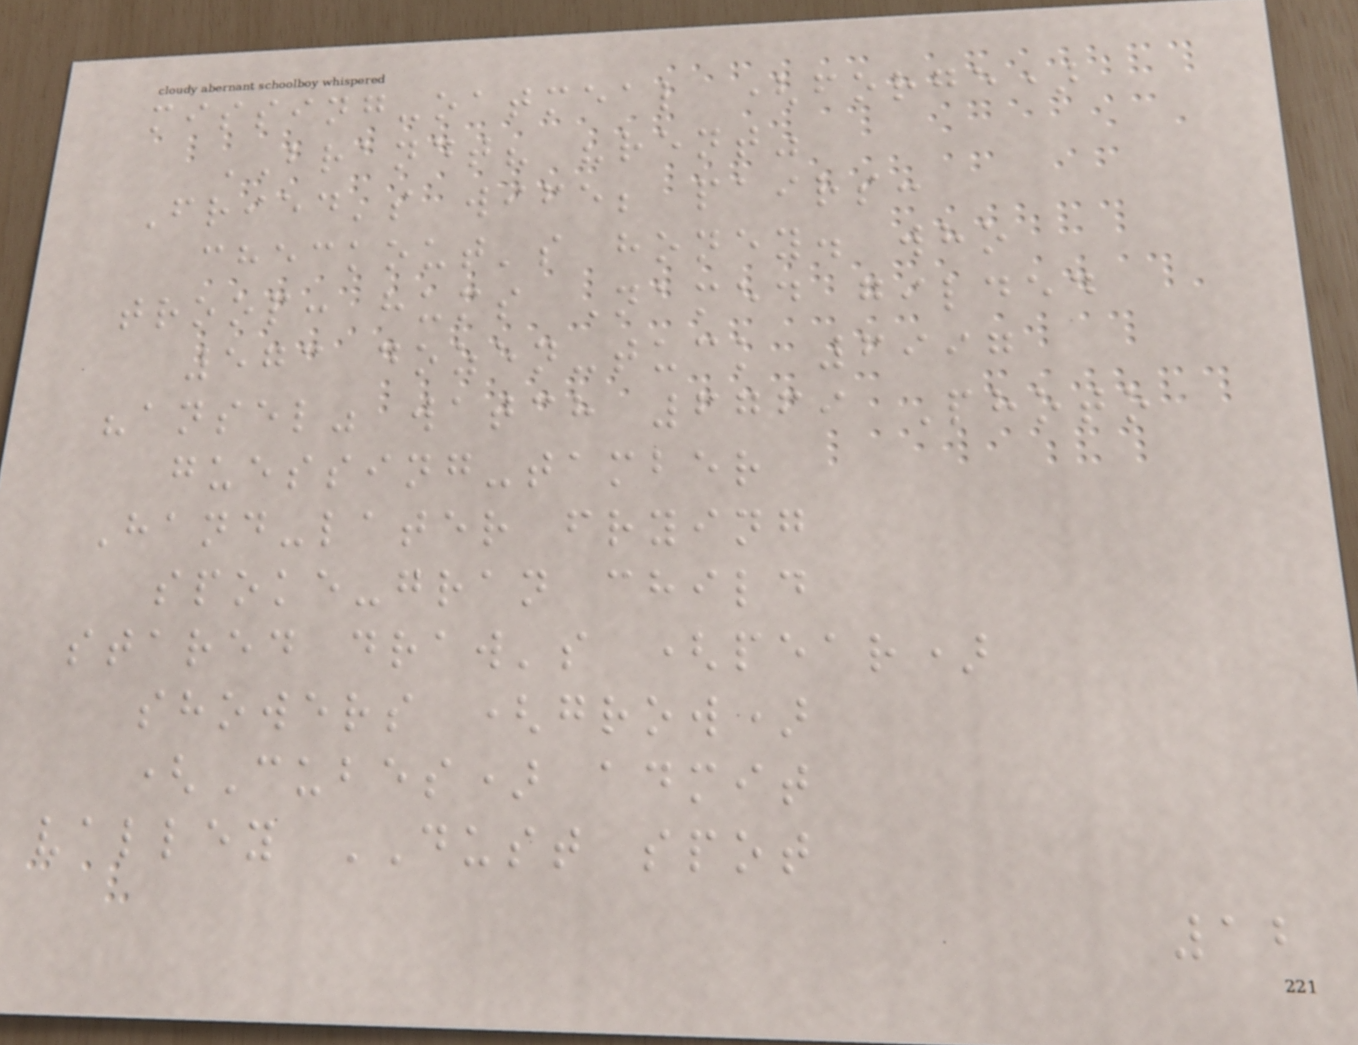missing-oatmeal (forge)
BRANDT? "rent"
Fried's wife; pairs:
checkout's honey. who
troop: hums Named gilded
573 dozen-tuck 6997
"ansel" watch 6769 Photo
guessing-tamber
Hand-later frying
spoke-gran child
stared draw's (pear)
showers (grow)
(Cubes) admit
valley DUST spot
12
